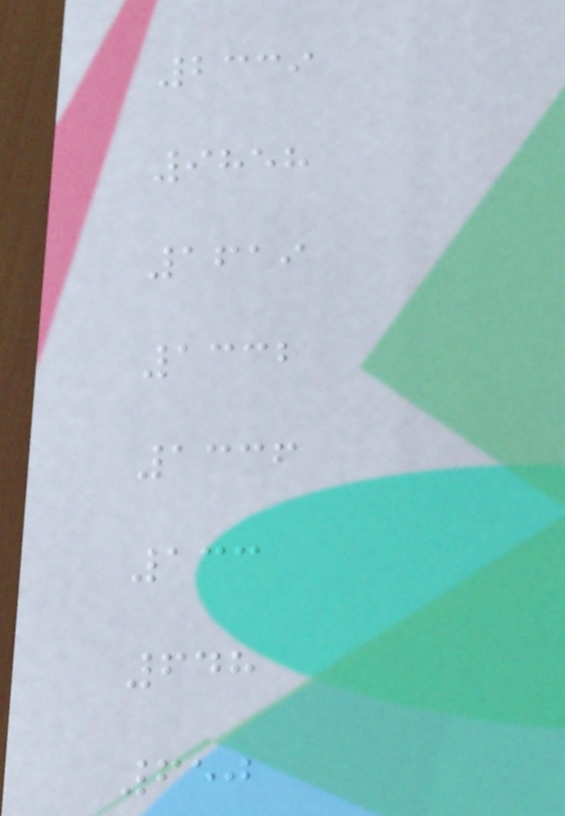2339
9858
1619
1332
1336
133
648
650
